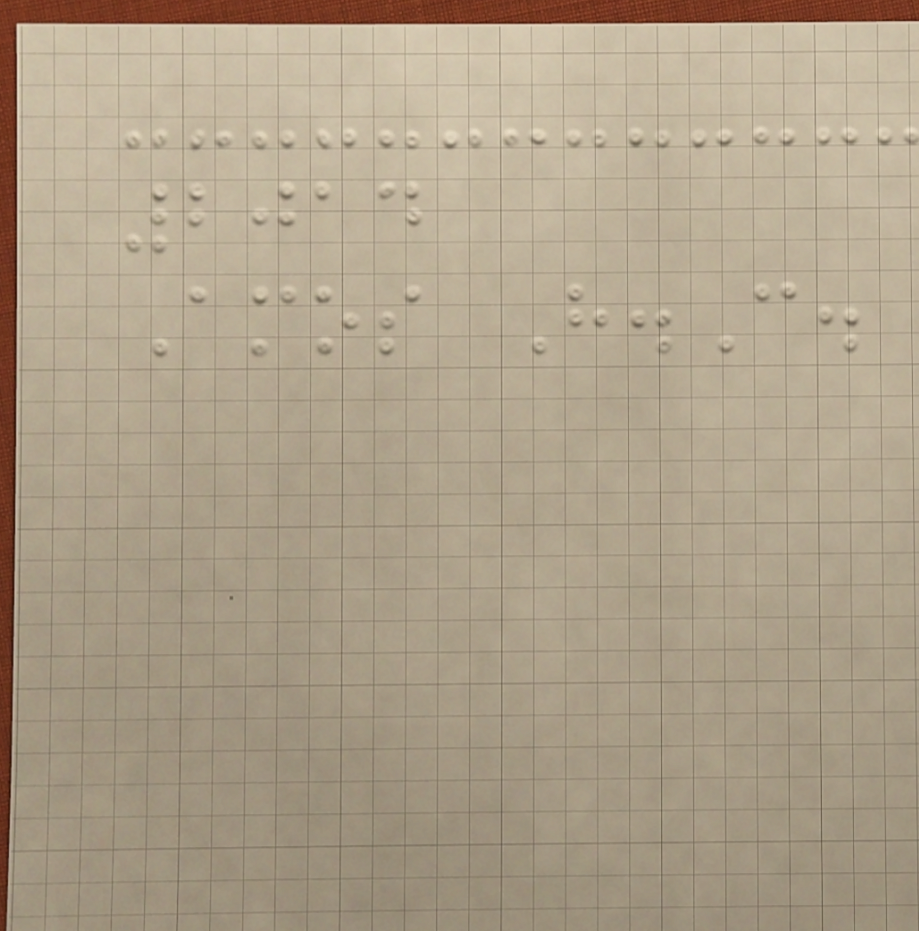2014
Amos H.C.
